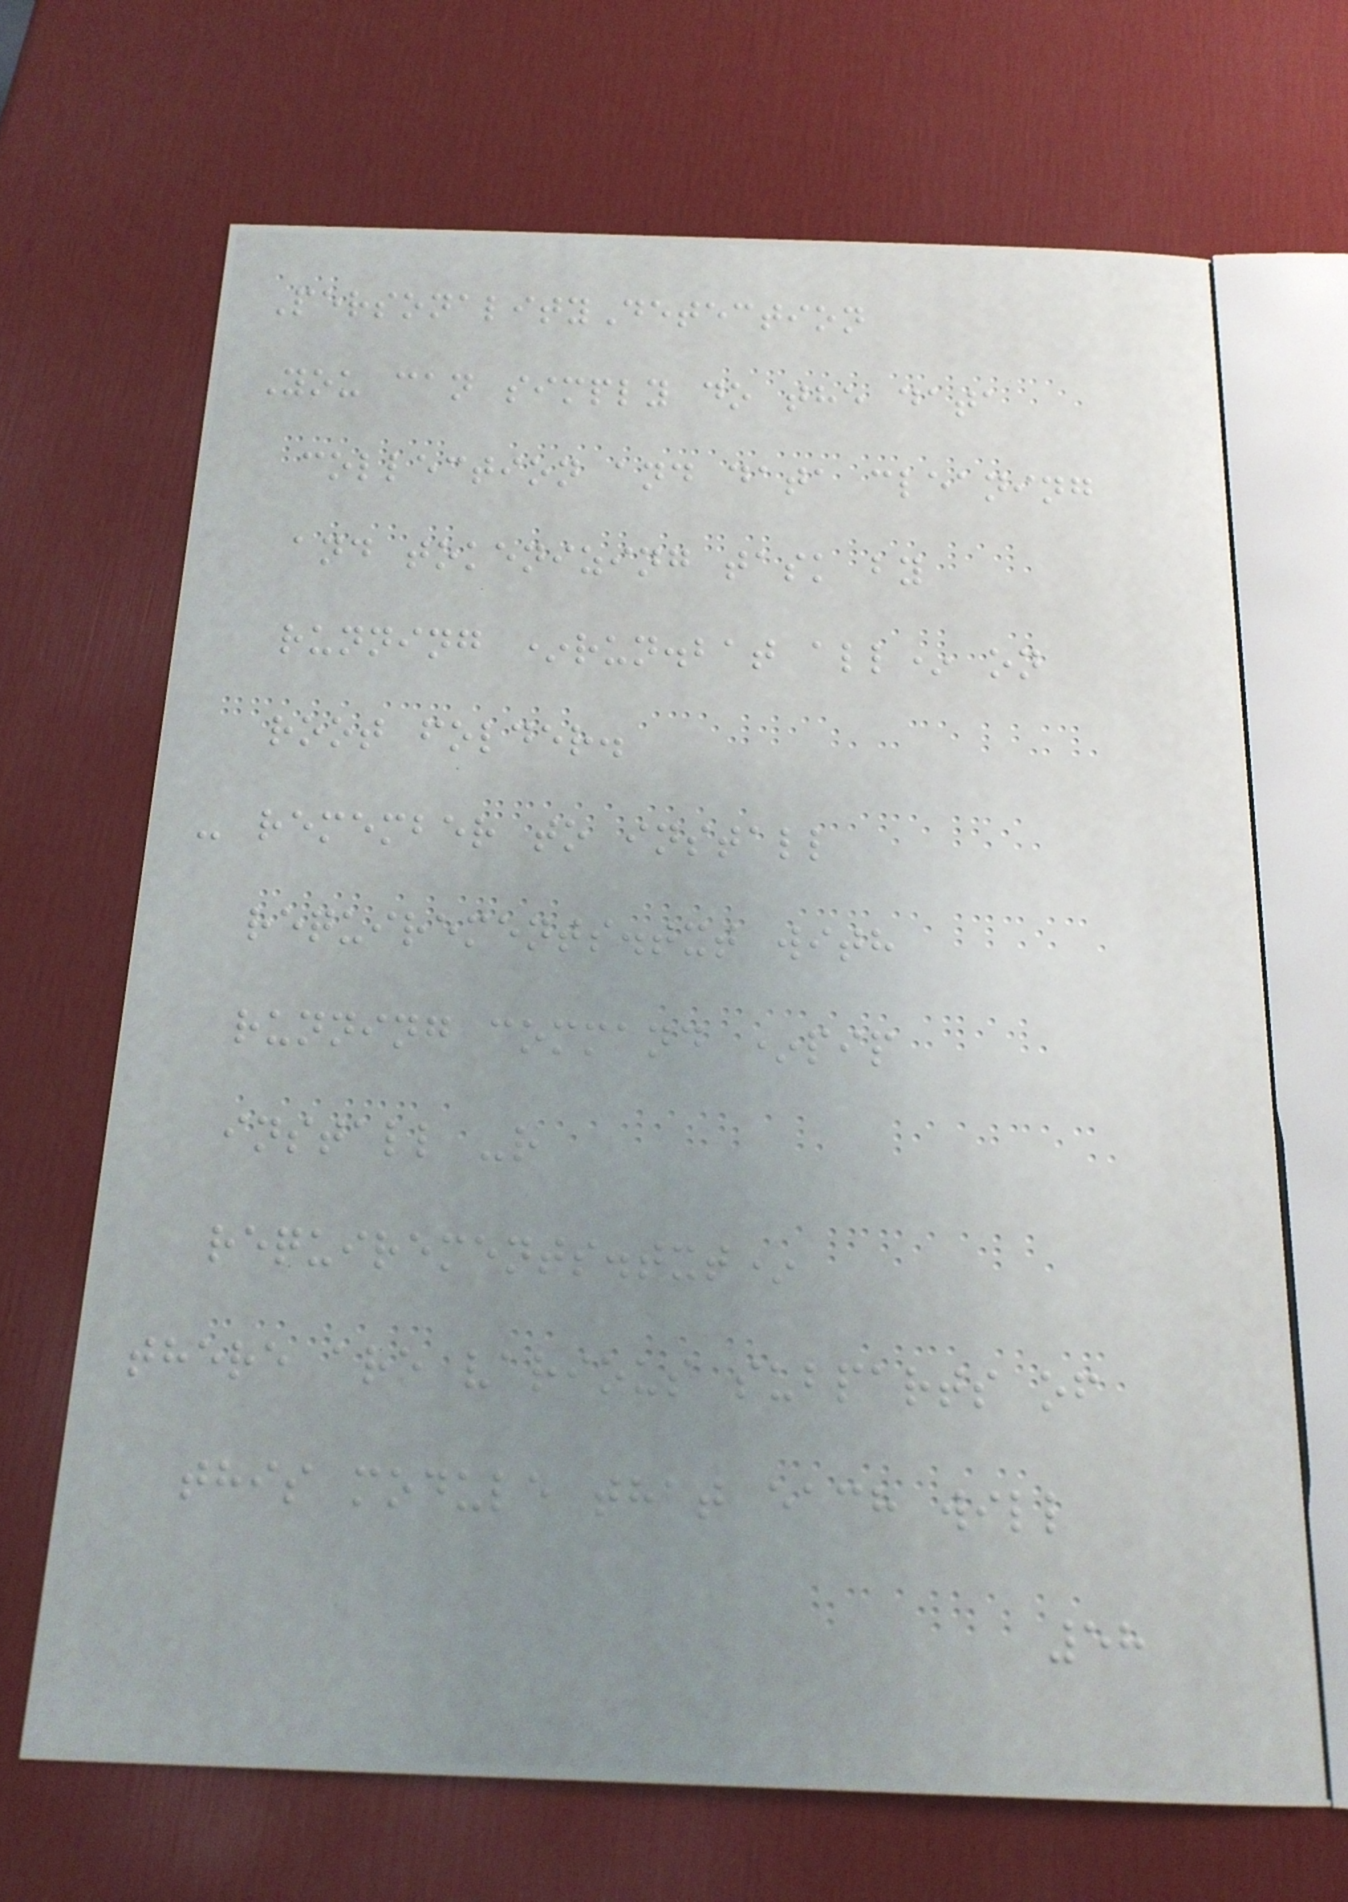PersonalityDetection
You can simply do the data
collection and data cleaning
and tokenizing task by
running *run.bat all* on
root folder.
- remember to install
requirements.txt with
running command *pip
install -r
requirements.txt*
there are various subparts of
this module that each will
58
